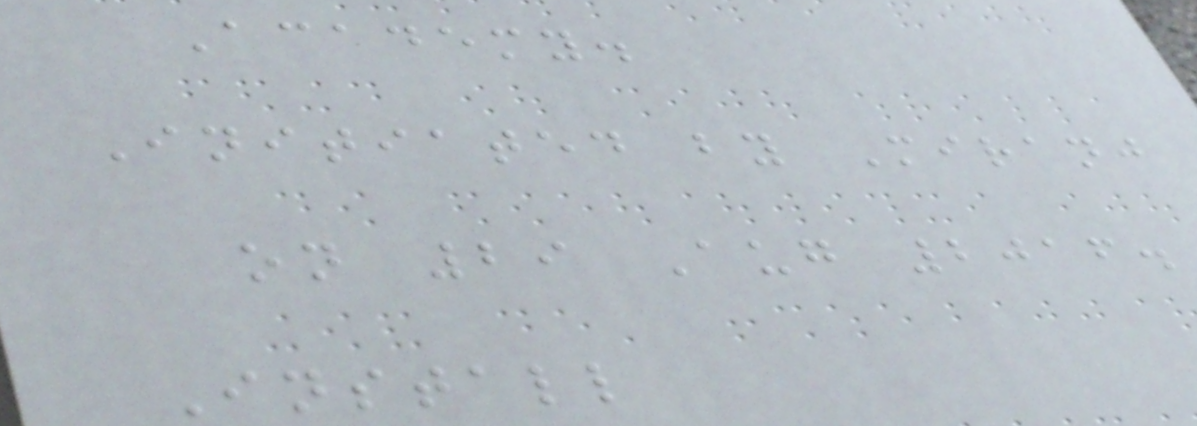Academy.
Initiated by Miranj
on 29 Aug 2016.
Install
